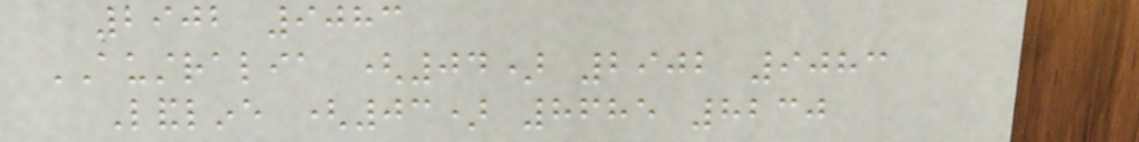2902 9083
AUSTRALIA (04) 2902 9083
Landline (03) 8685 8230
